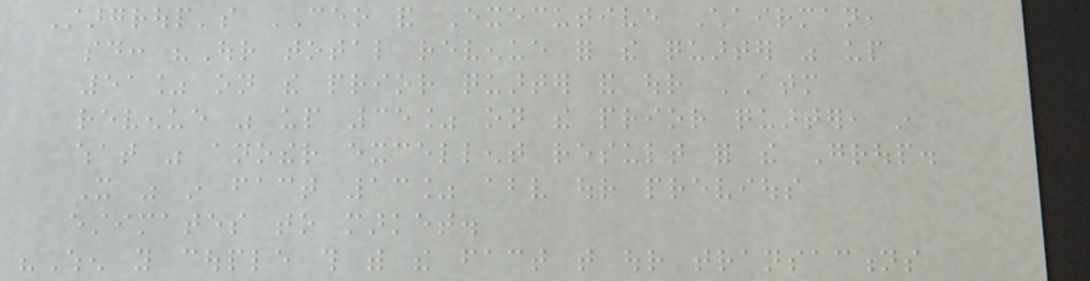Stargroup's CEO and Executive Chairman,
said: "Our total revenue for the quarter was up
51% on the prior quarter and our ATM
revenue was up 35% on the prior quarter, in
what was another excellent result for the Group.
It was in fact 13% above our previous
estimates to market.
"When you couple this with the fact that our transactions
